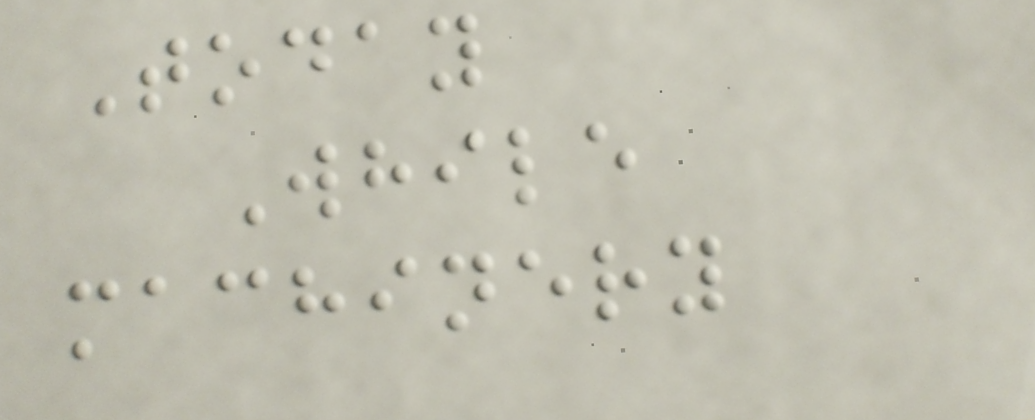Today
While
machinery
